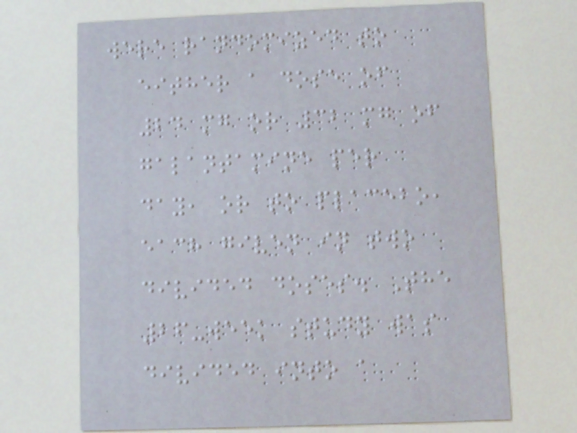were randomized to
either a dose of
24 mg or 32 mg of
galantamine per
day, or to placebo,
each given in two
divided doses. The
26-week study was
divided into a
